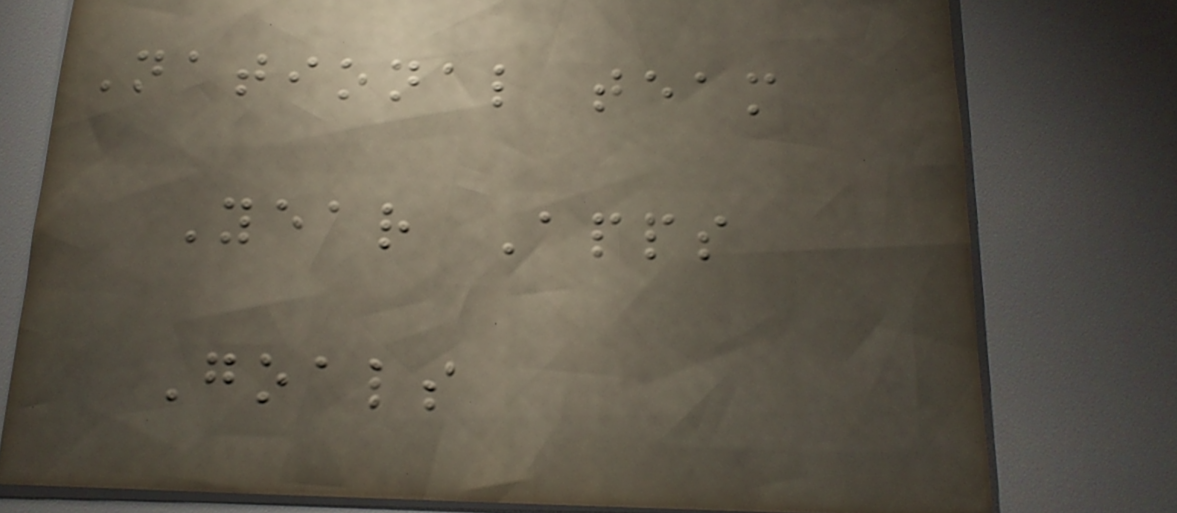National team
Year Apps
Goals
